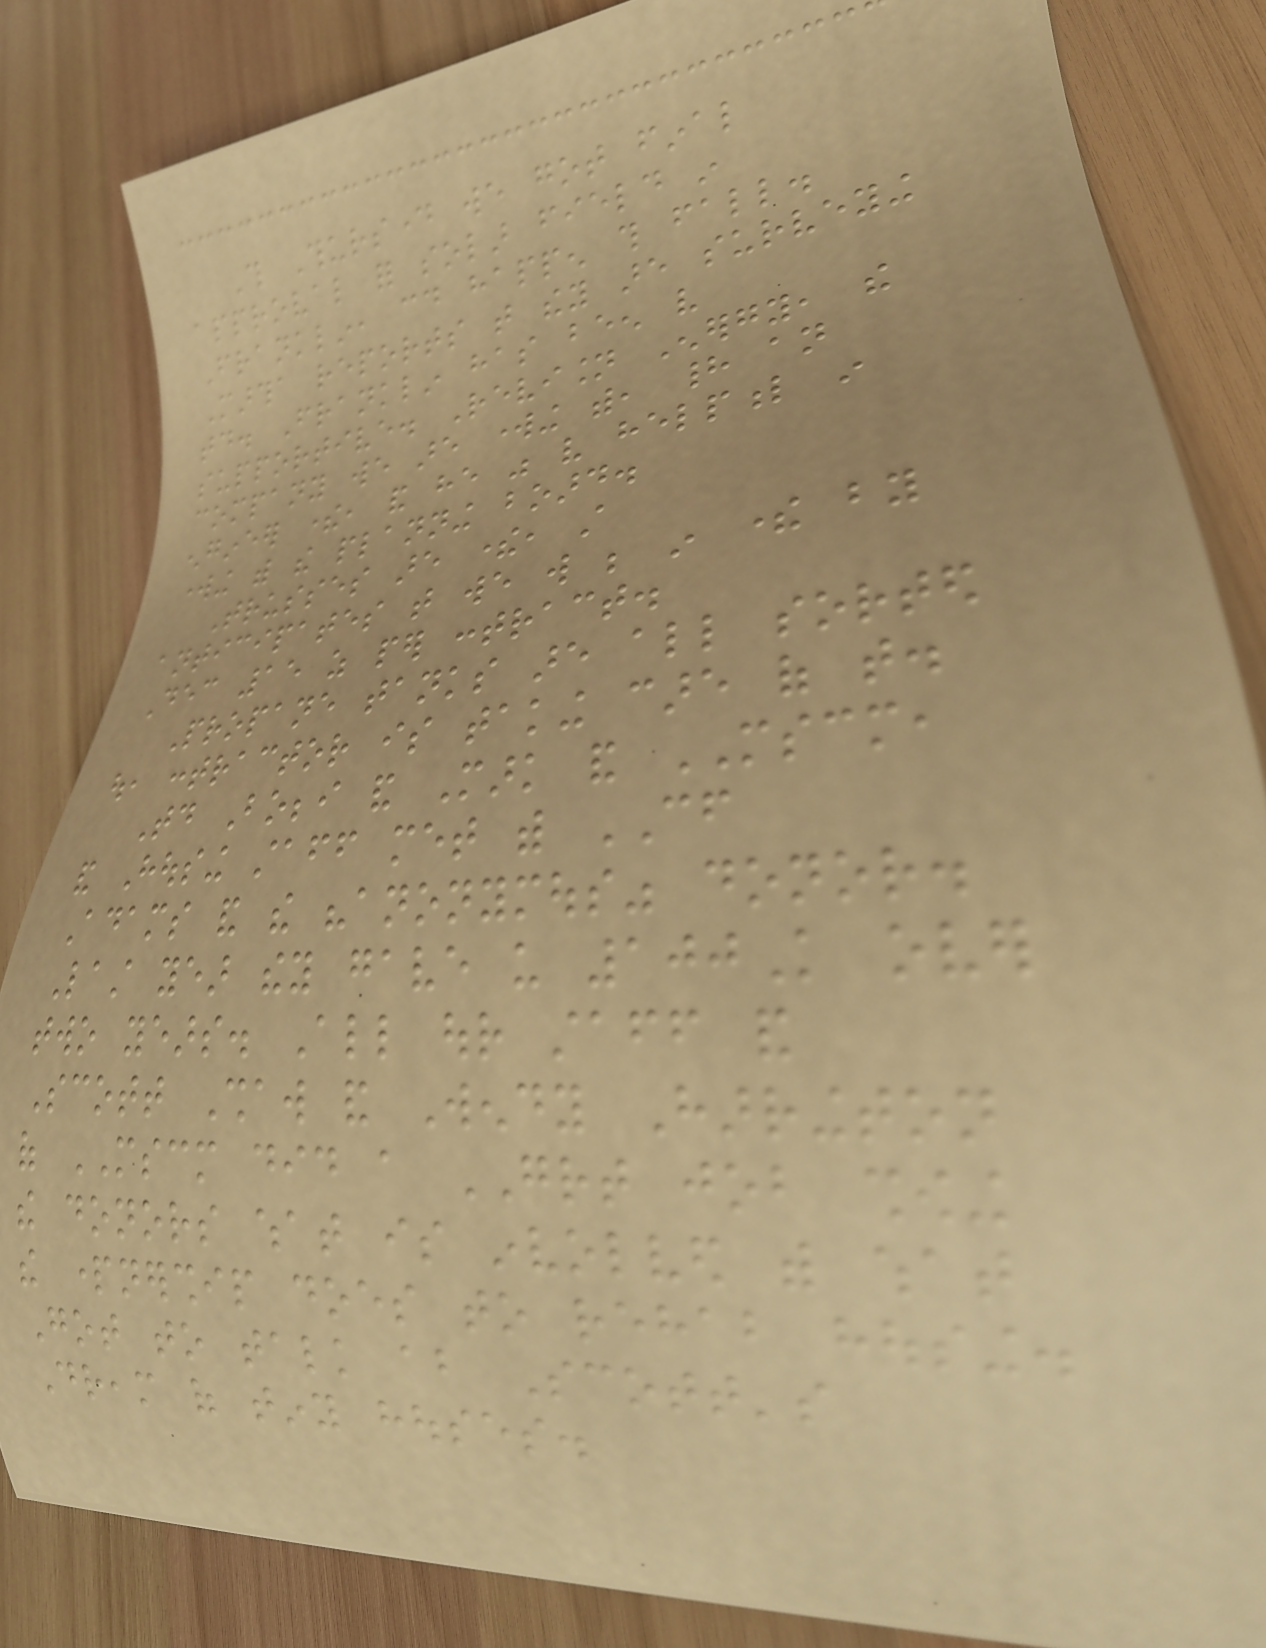This Thursday we got final
approval for solar field in
Franklin, could happen this fall.
Martha reports that they are surveying
today. Franklin has been very
supportive. Revision Energy, the
company we are working with, had an
engineer there, and he was very helpful in
working with the planning board.
Trusses are there, still
anticipates that we will be in there by
Dec 15 as per contract.
Propane tanks are all sorted
out, contractor is taking care of that.
Today Bobbi and Mark and MSCM,
and Housing staff met with CF
Adams and the "anonymous" donor.
Last year they gave us 100K over
two years. All our staff and
Scott Shaw and Wendy Harrington
of MSCM did a GREAT job showing
the donors what is involved with what
the partnership does to rehab housing.
Got to talk about Scott's
Dream of tiny houses.
